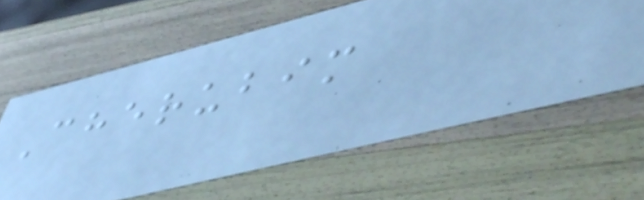Cherubim
